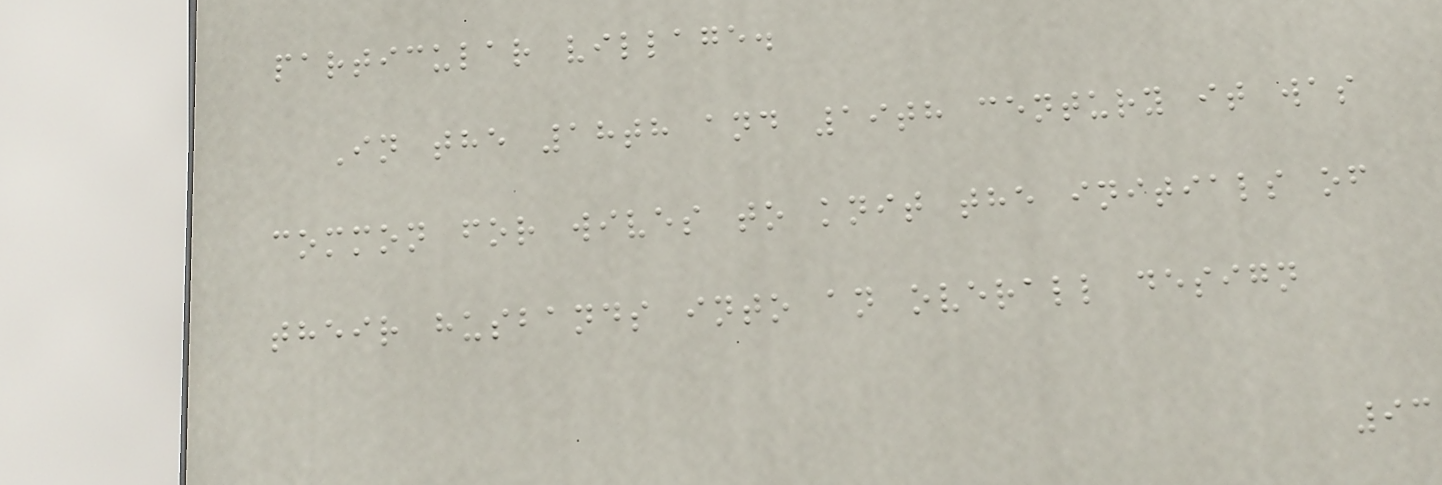particular village.
In the 18th and 19th century it was
common for wives to knit the initials of
their husbands into an overall design
93
